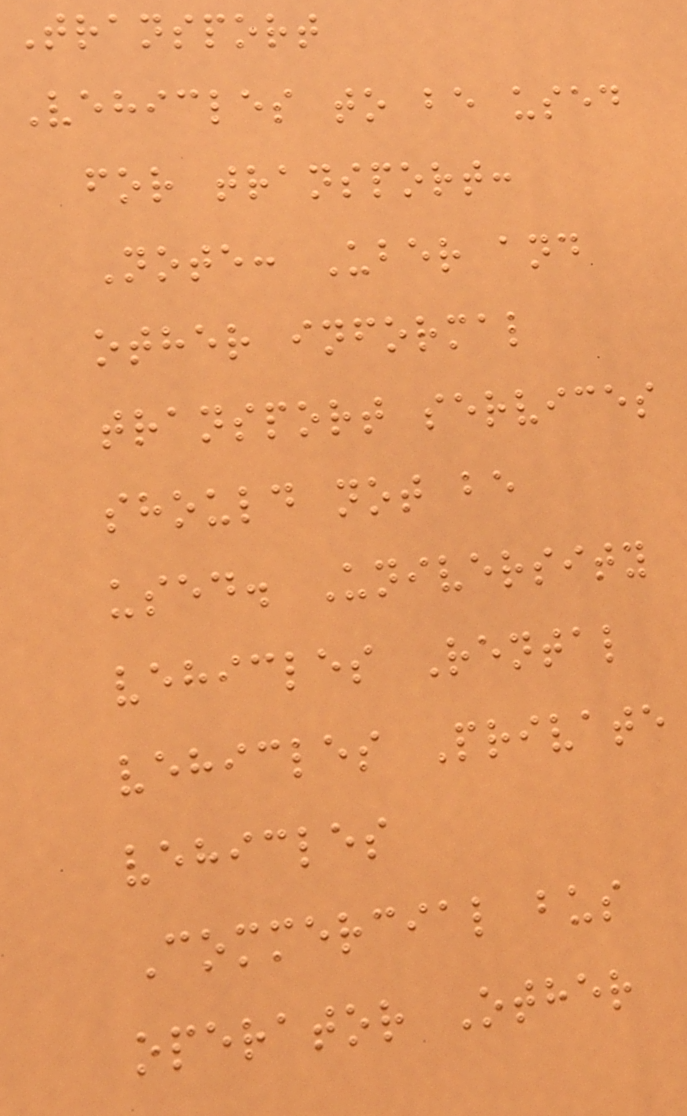Transport
Vehicles to be used
for transport:
Note: Uber and
other informal
transport services
should not be
used. University
vehicles Rental
vehicles Private
vehicles
Commercial bus
operator Other
